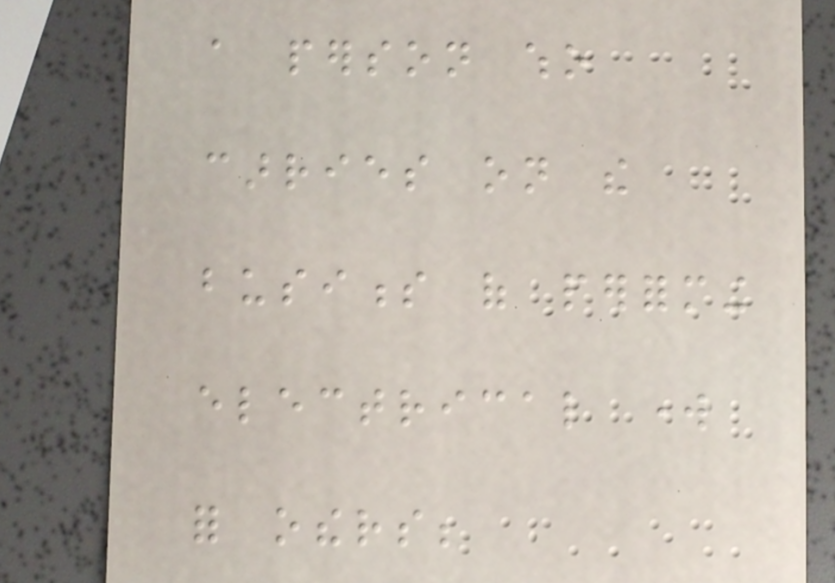a person who
carries on the
business of performing
electrical work
for others;
